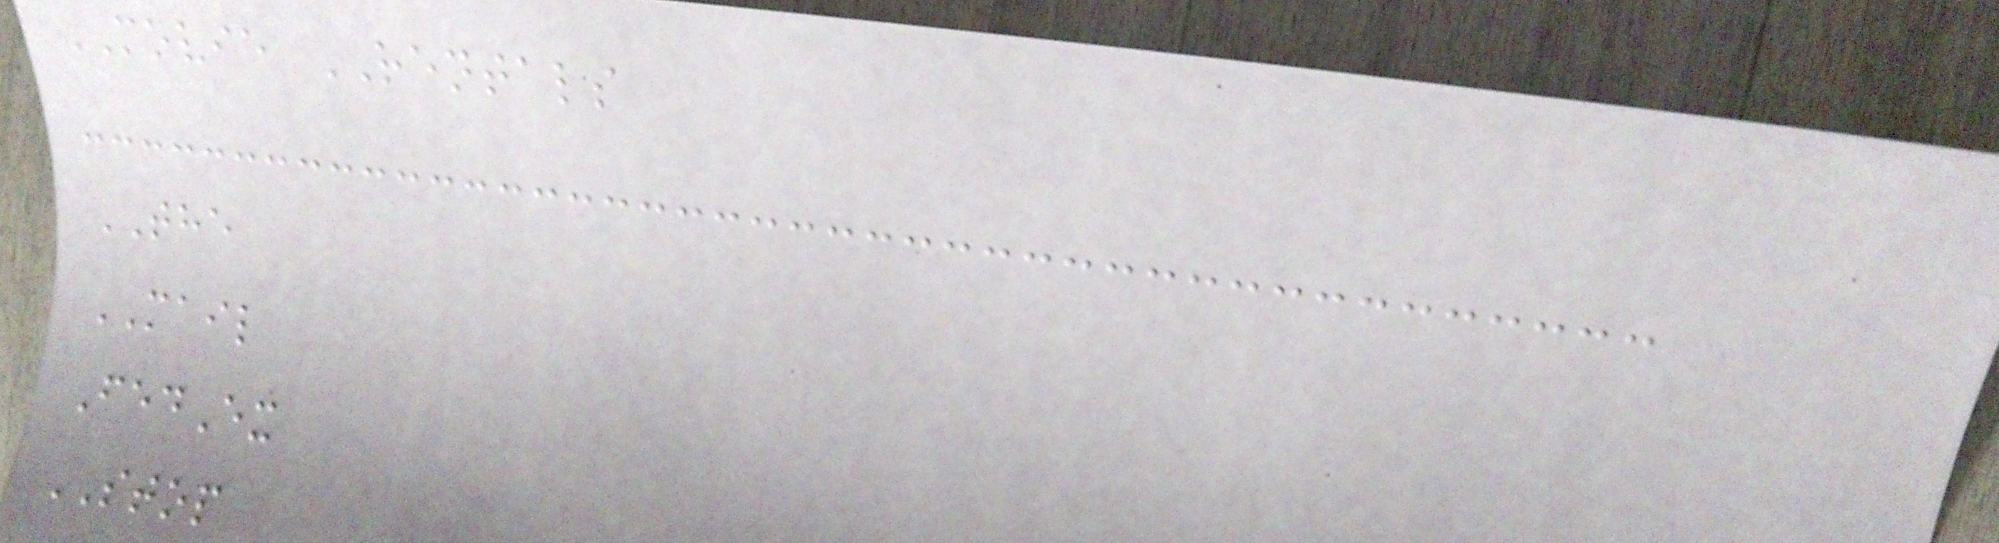MOVIE RENTALS
THE
MAIL
FedEx
STOP
